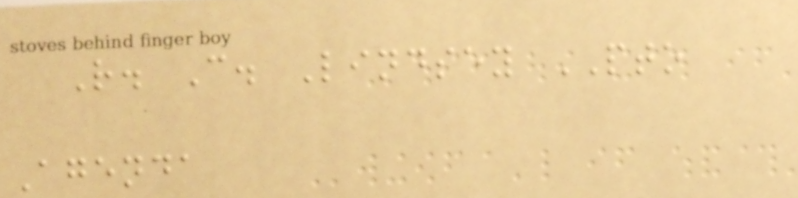R. C. Lindsey PTO
Agenda
